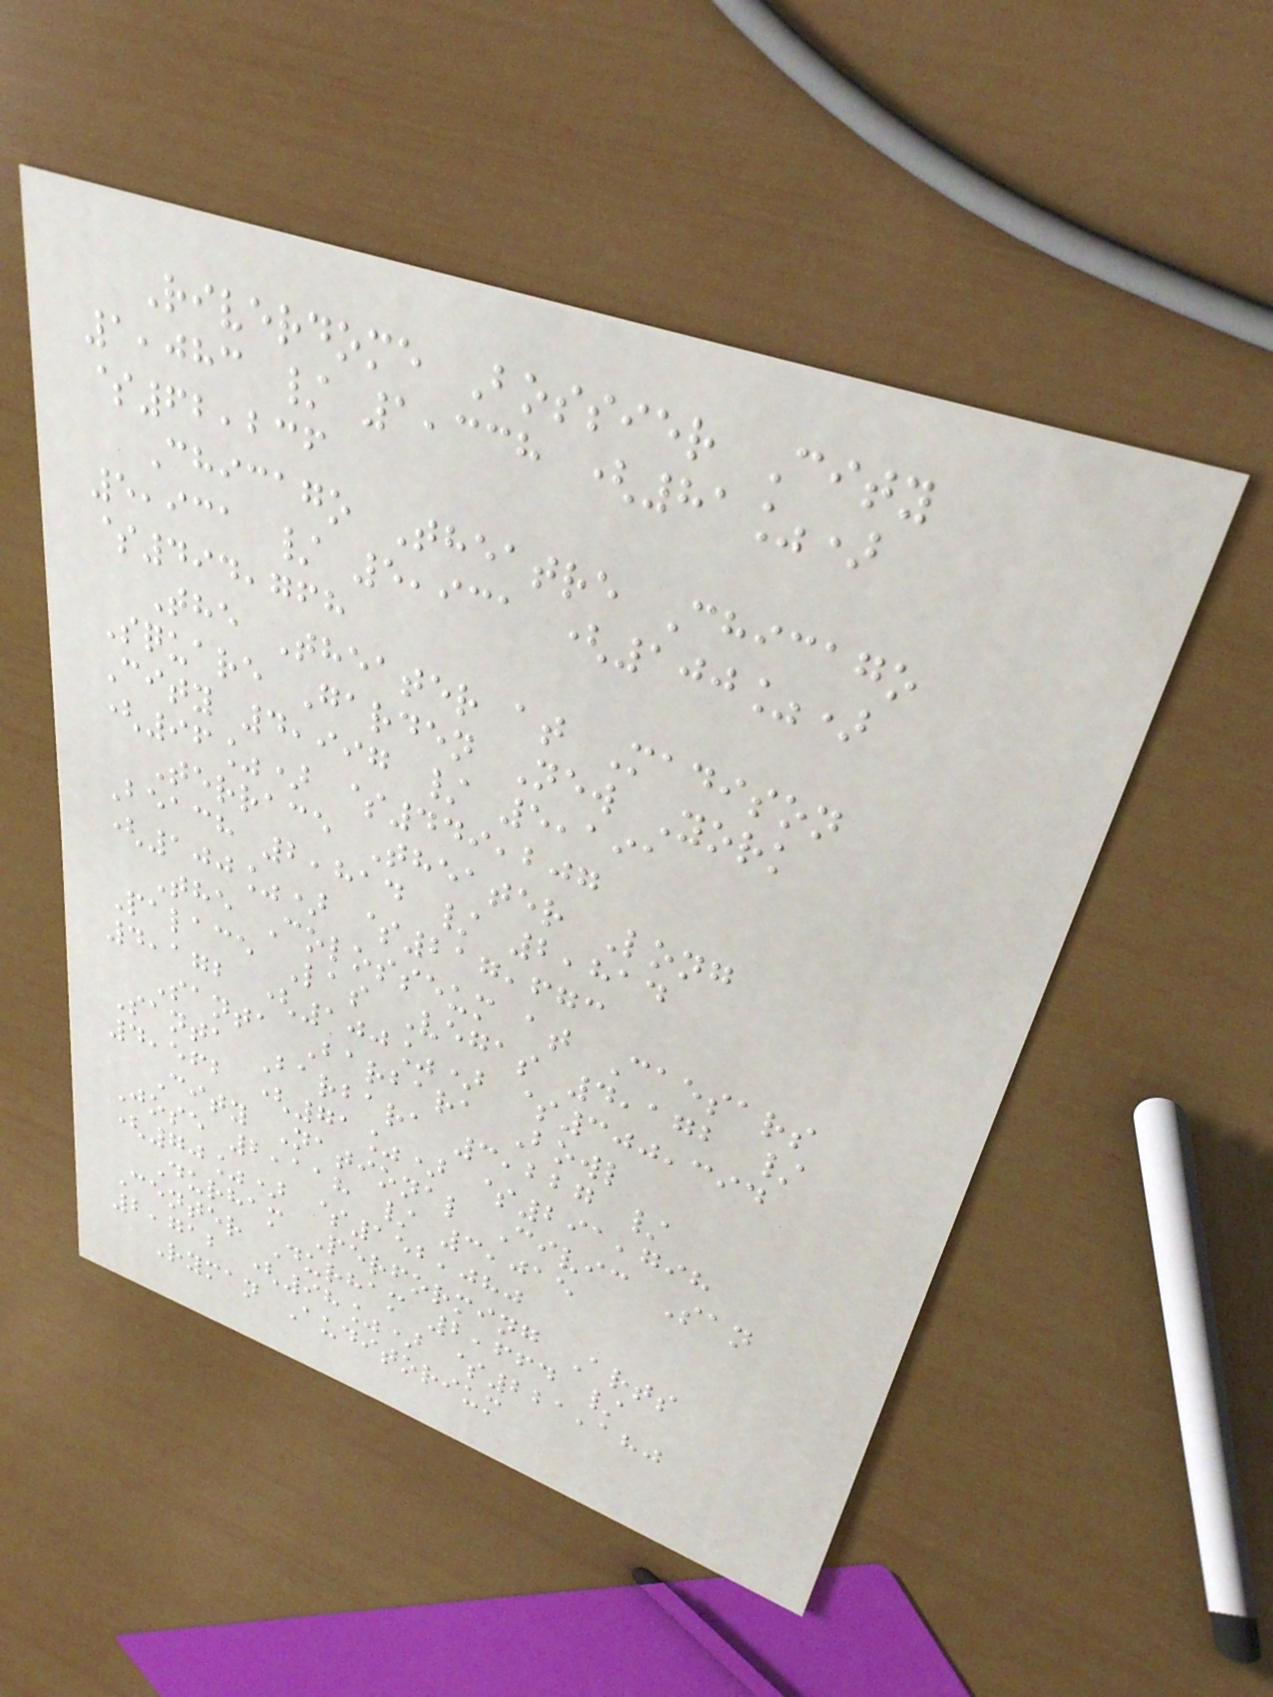Riverdome Bossier City
1,083 / 1,338 (81%)
$62,236
Chicago Theatre Chicago
5,931 / 5,931 (100%)
$494,768
The Theater at Madison
Square Garden New York
City 4,997 / 5,191
(96%) $449,207
Terrace Theater Long
Beach 2,814 / 2,814
(100%) $217,673
The Colosseum at Caesars
Palace Las Vegas 4,172 /
4,172 (100%) $300,394
Santa Barbara Bowl
Santa Barbara 3,227 /
4,562 (71%) $291,798
City National Civic San
Jose 2,118 / 3,015
(70%) $152,080
Durham Performing Arts
Center Durham 2,664 /
2,712 (98%) $221,180
Ryman Auditorium
